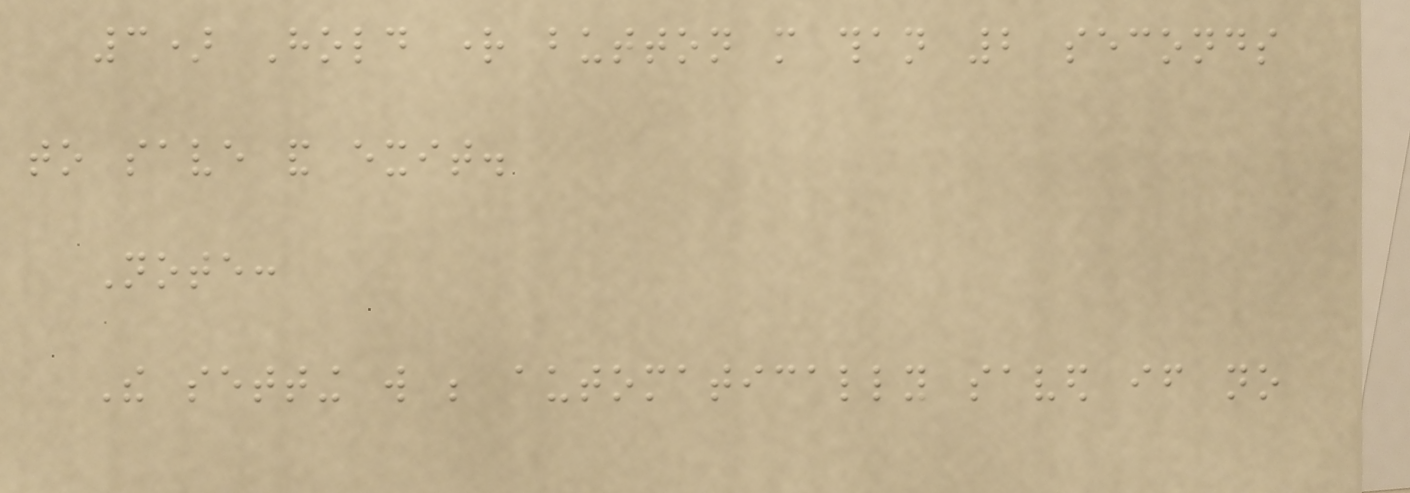3) Hold right button more than 2 seconds
to save and exit.
Note:
The setting will be automatically saved if no
